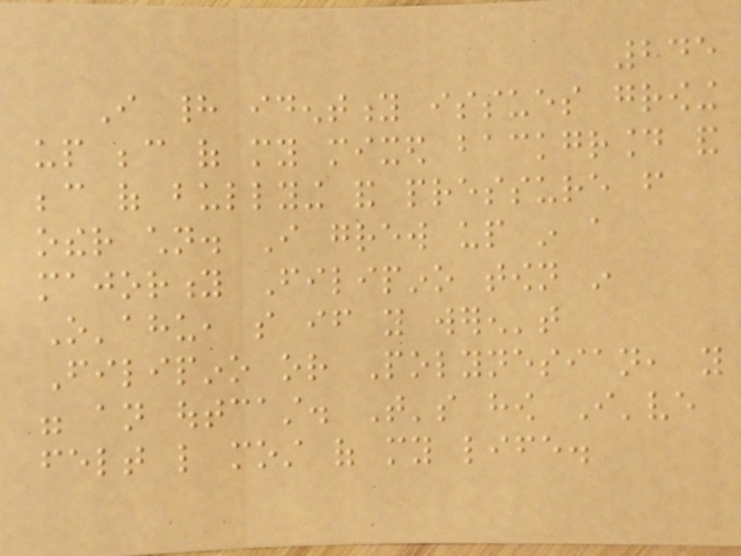245
I had identity issues growing
up because of my mixed background and
because of bullying and pressure from
other children. I grew up in a
majority Filipino town in
O'ahu, so if you weren't
Filipino or Polynesian, you
were an outcast. That's how I've
felt like most of my life.
